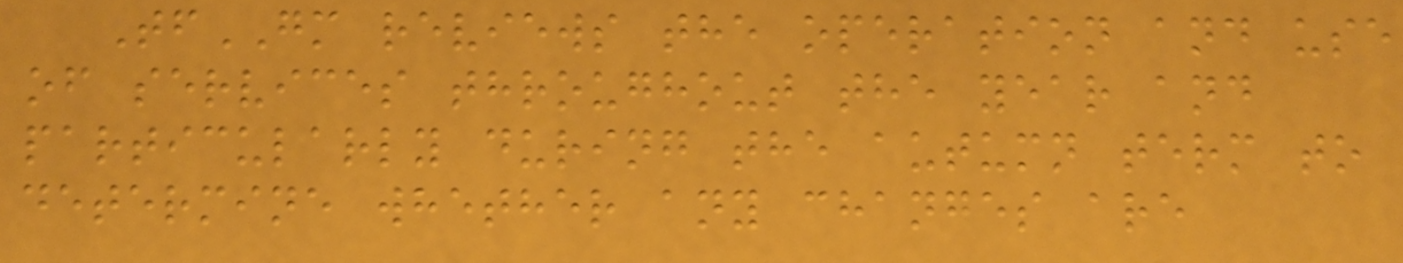TfGM reviews the operation and use
of services throughout the year and
particularly during the autumn term to
determine whether any changes are
